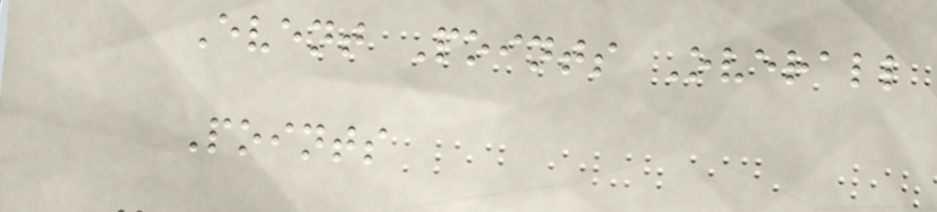Event Points Overall
Points
